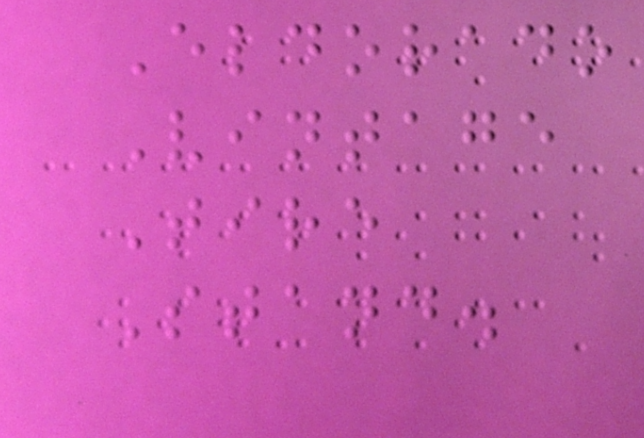Eldorado
Vintage
Tire
Stand.
